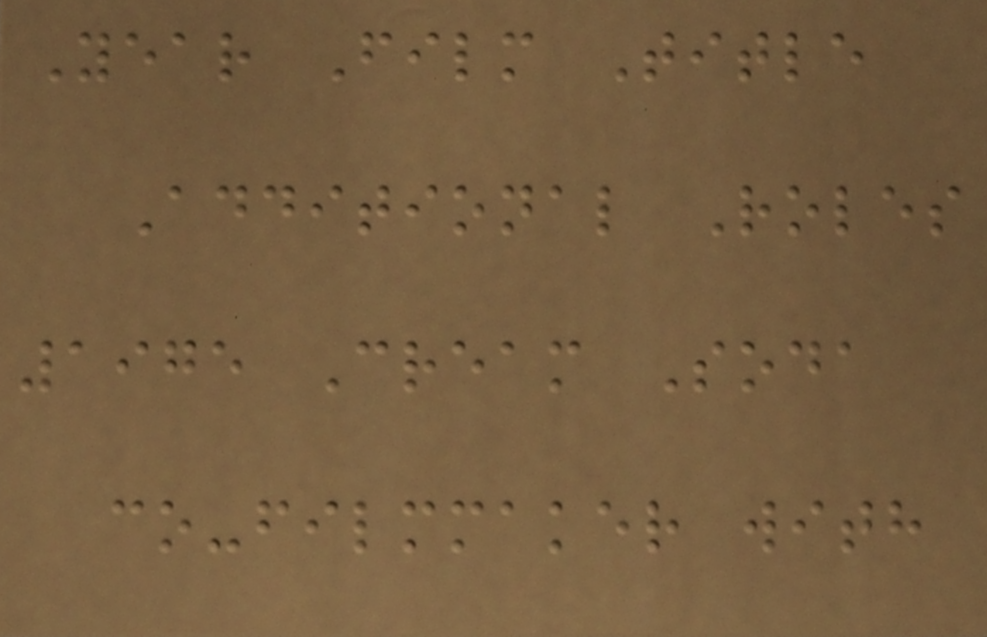Year Film Title
Additional Roles
1975 Cream Soda
co-filmmaker with
